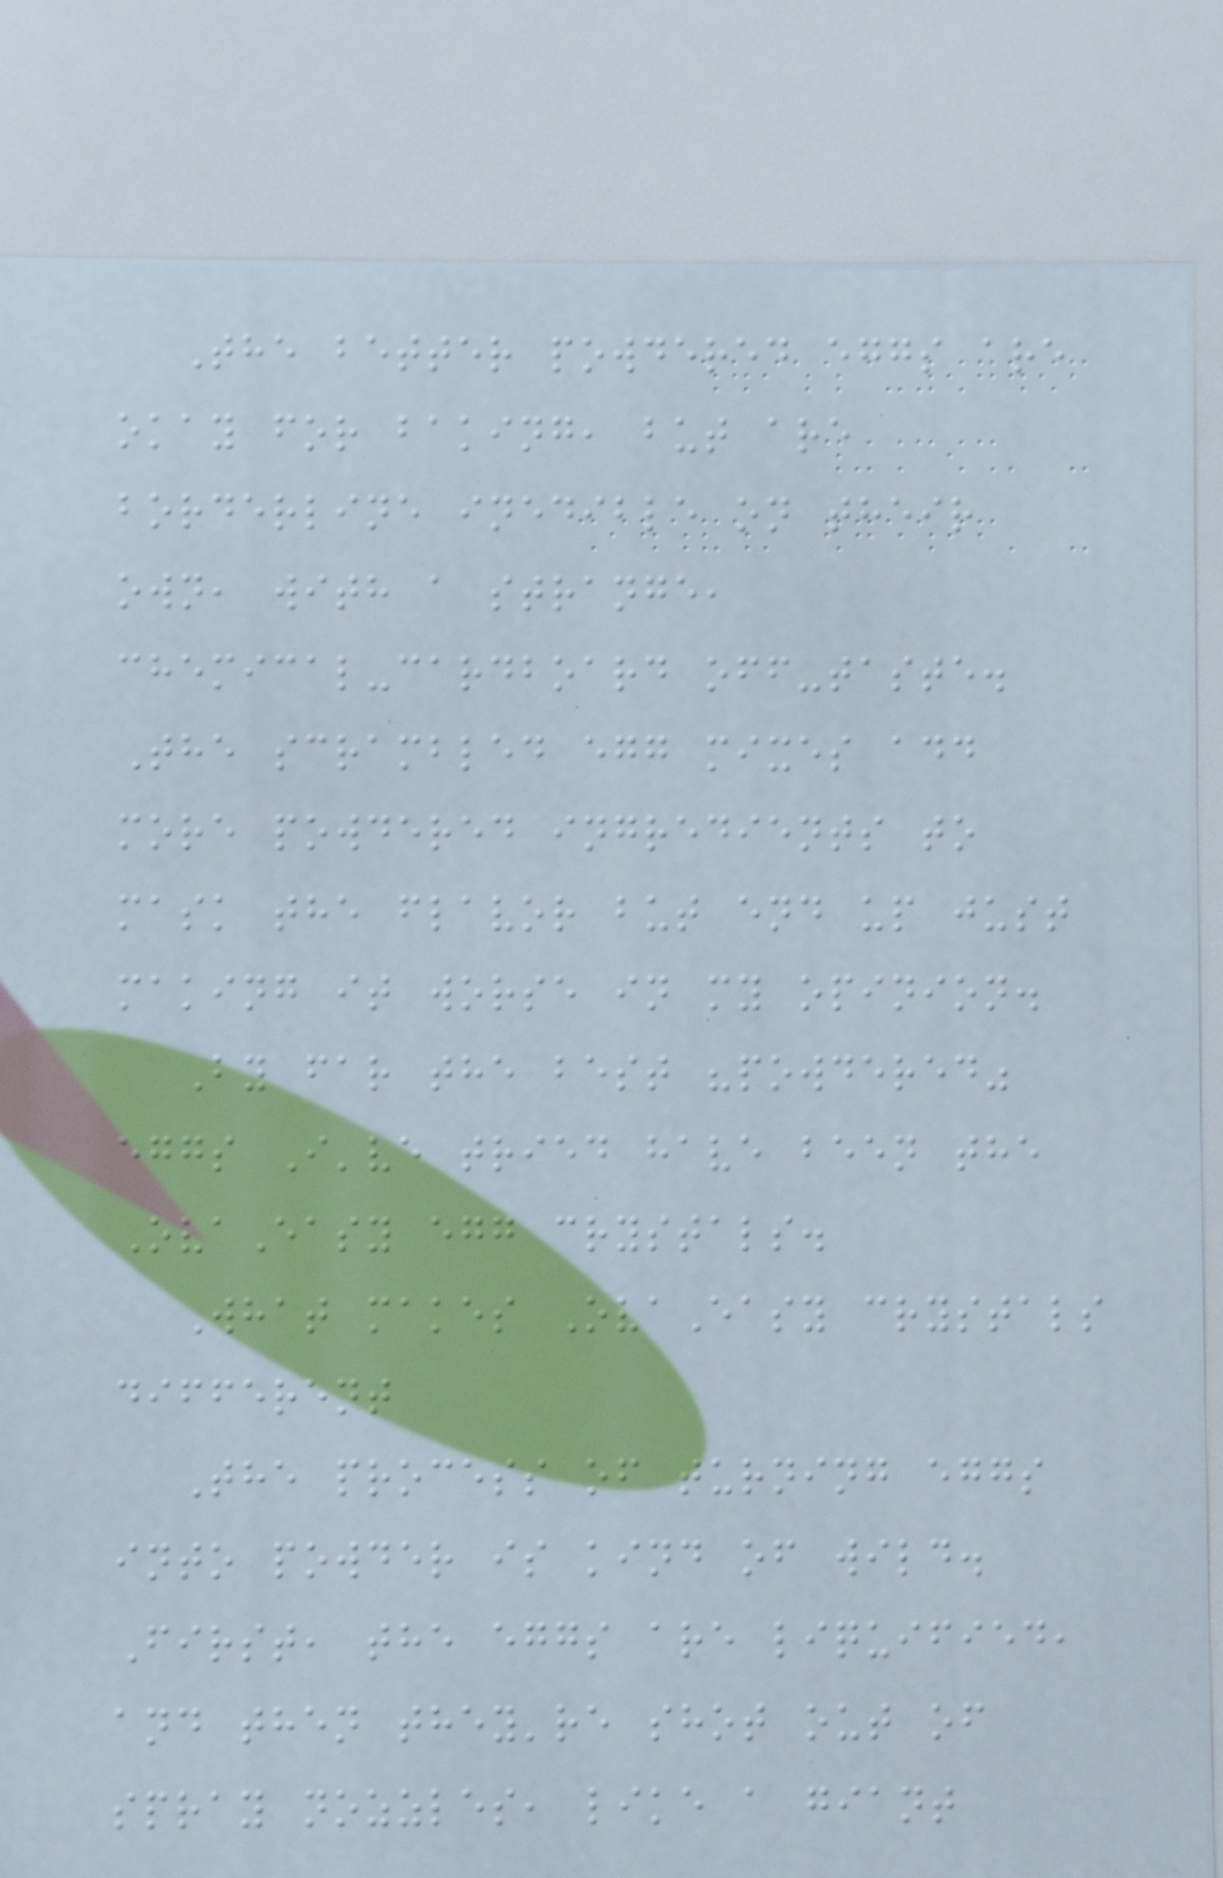The better powdered eggs are
okay for baking, but are
borderline inedible on their
own, with a strange,
chemical-cardboard off-taste.
The scrambled egg mixes add
more powdered ingredients to
mask the flavor but end up just
making it worse in my opinion.
By far the best "powdered"
eggs I've tried have been the
OvaEasy egg crystals.
What makes OvaEasy crystals
different
The process of turning eggs
into powder is kind of wild.
First, the eggs are liquified,
and then they're shot out of
spray nozzles, like a giant
